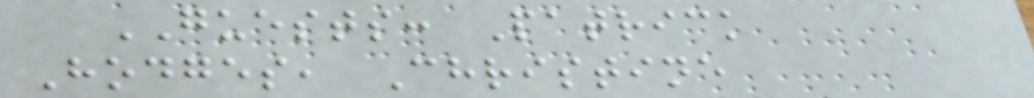GUESTS: Patrick
Hodges, Christine
